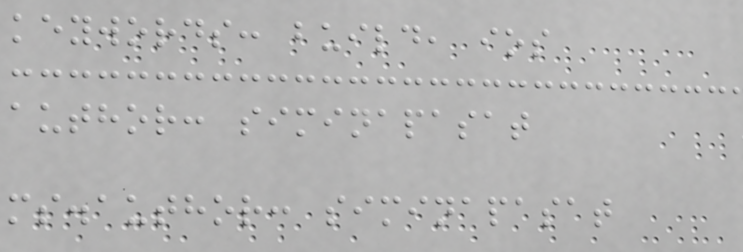keywords: build, ios
author: siminapasat
ms.author: siminapasat
